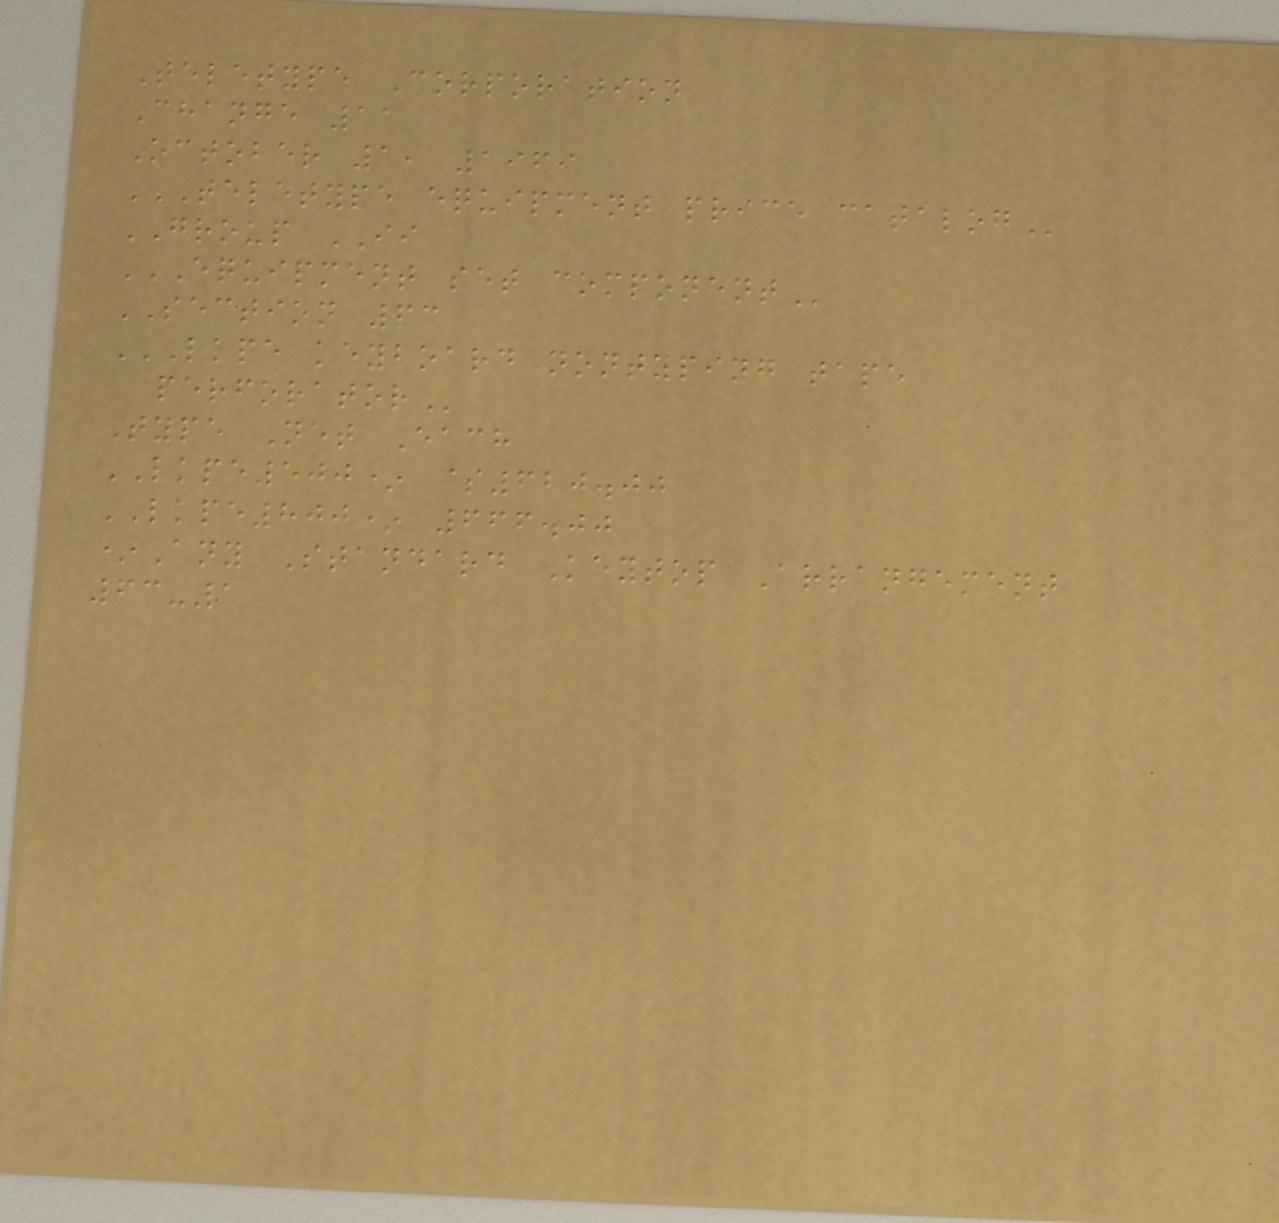Teletype Corporation
Change 11
October 1, 1969
TELETYPE EQUIPMENT PRICE CATALOG
GROUP II
EQUIPMENT SET COMPONENT
SECTION 63
LKPE KEYBOARD NONTYPING TAPE
PERFORATOR
Type Net Each
LKPE500* $620.00
LKPE800* 666.00
*Any Standard Keytop Arrangement
63-1
